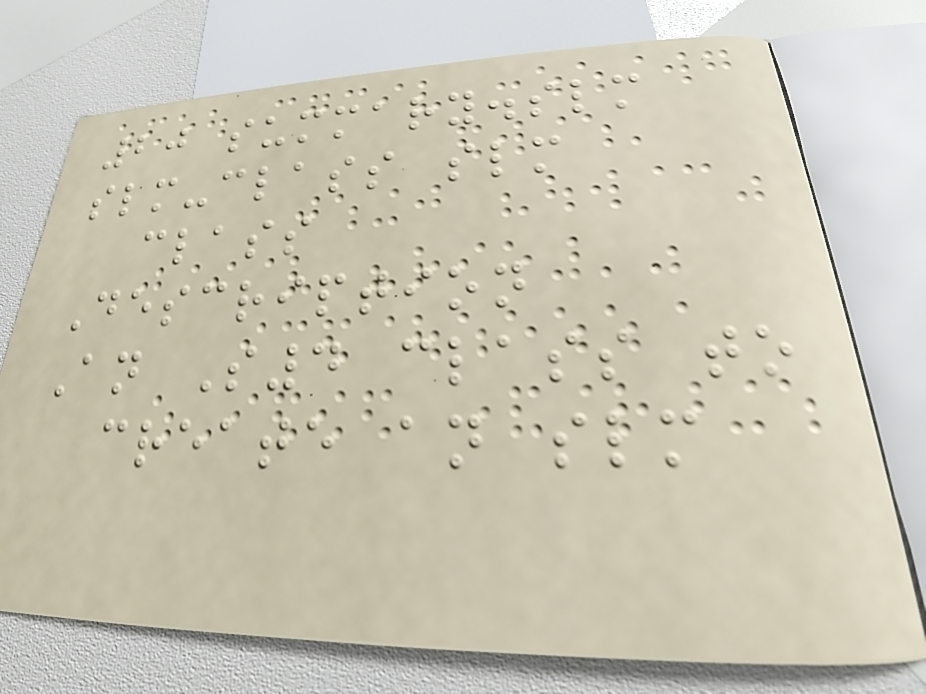20 summary.slm
slm-class slm
class
Description
An S4 class to
create an slm
